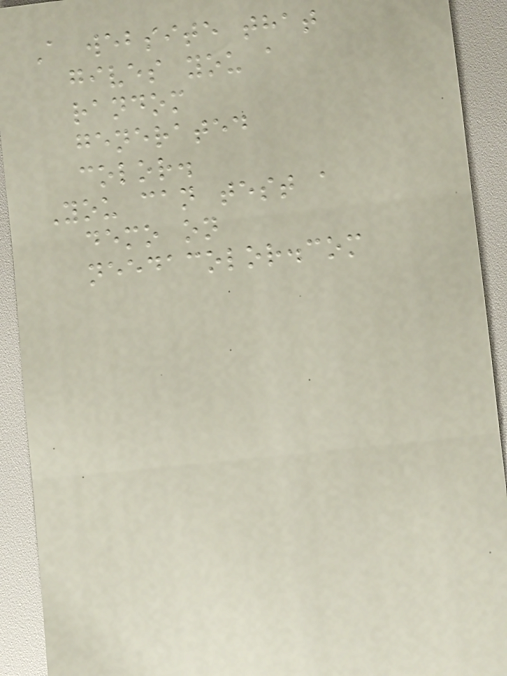A website that
gives you a
random
generated
color.
You can test a
demo on
needacolor.com
